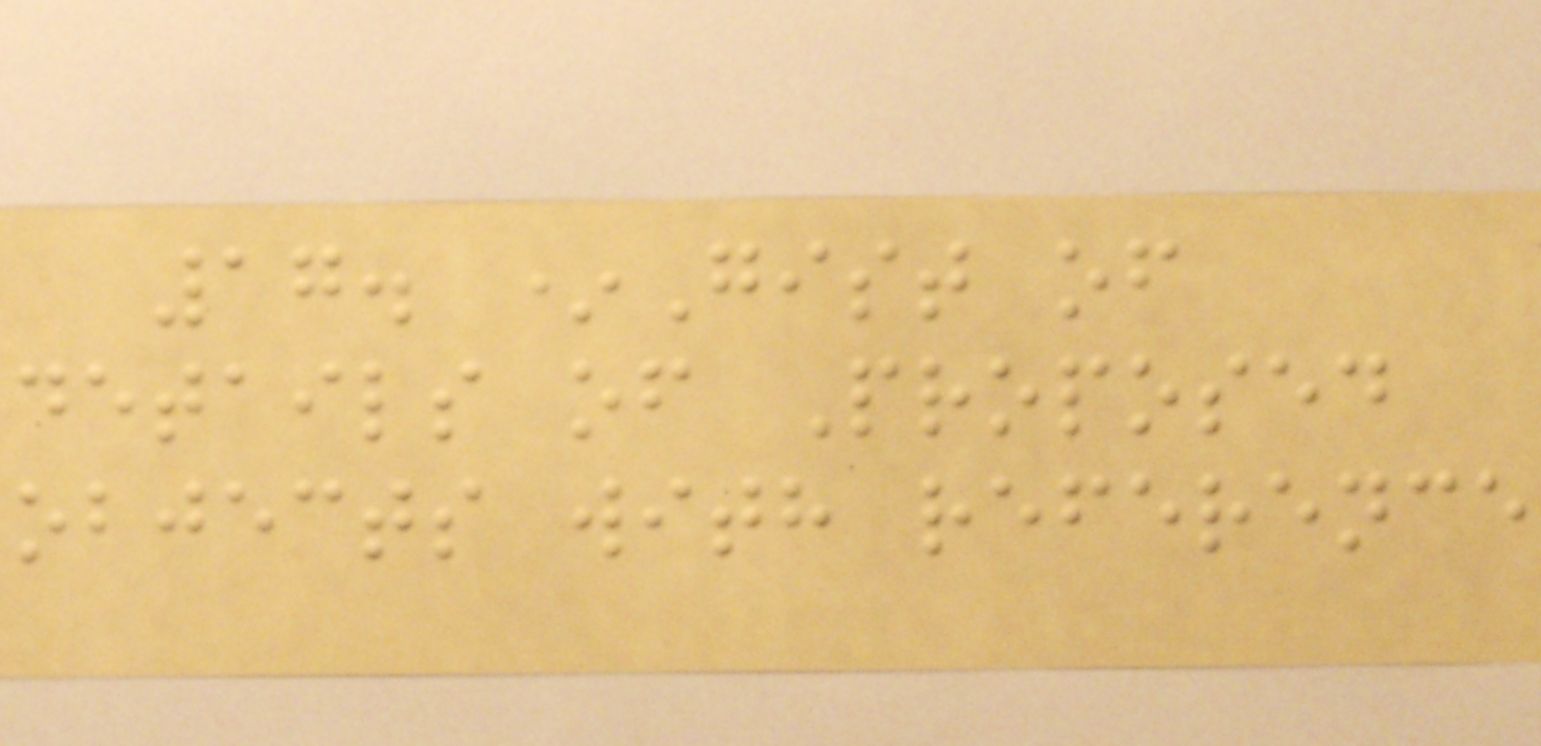17. *Gist of
details of Proposed
objects with reference
